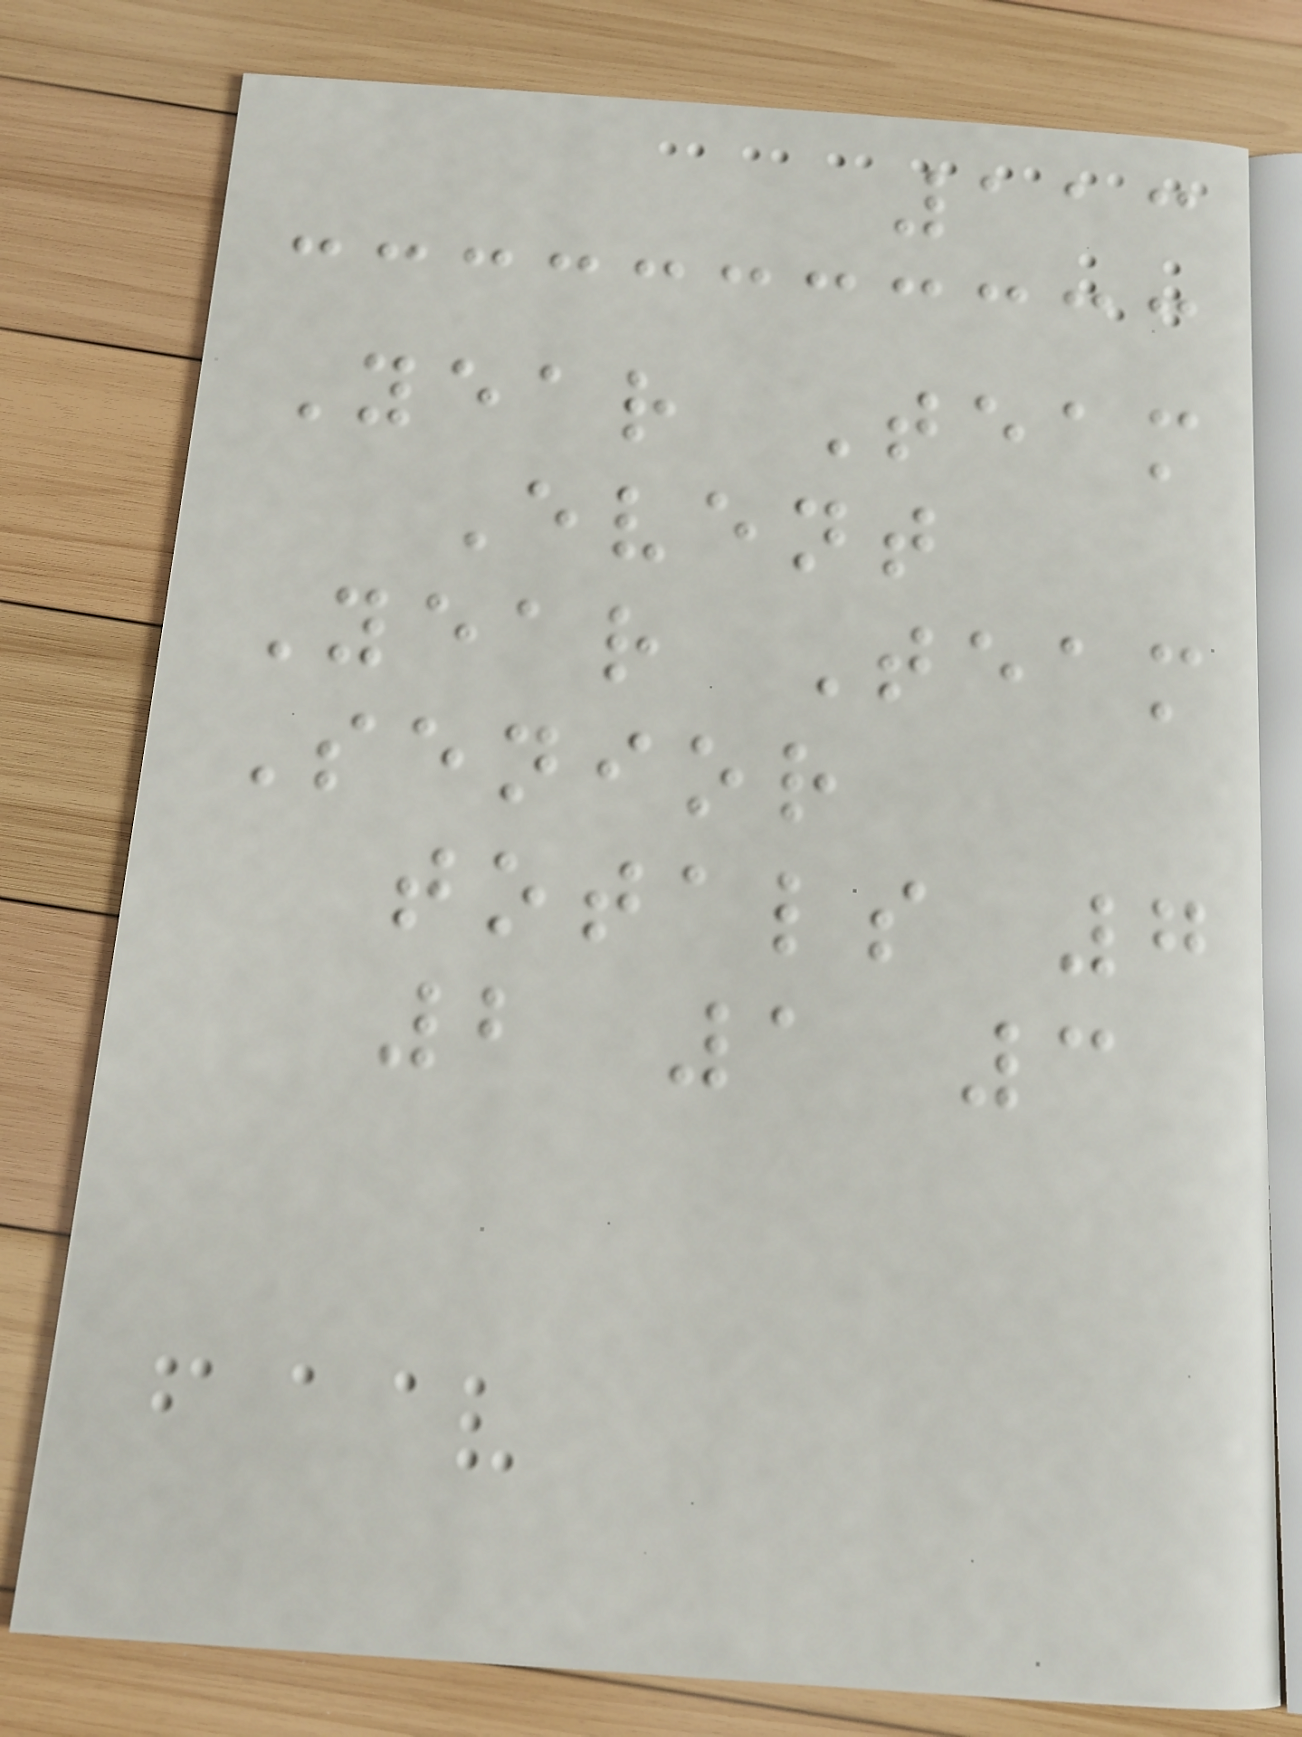113
Year Team
Event
Year Team
Senior
totals 7
2 1 3
